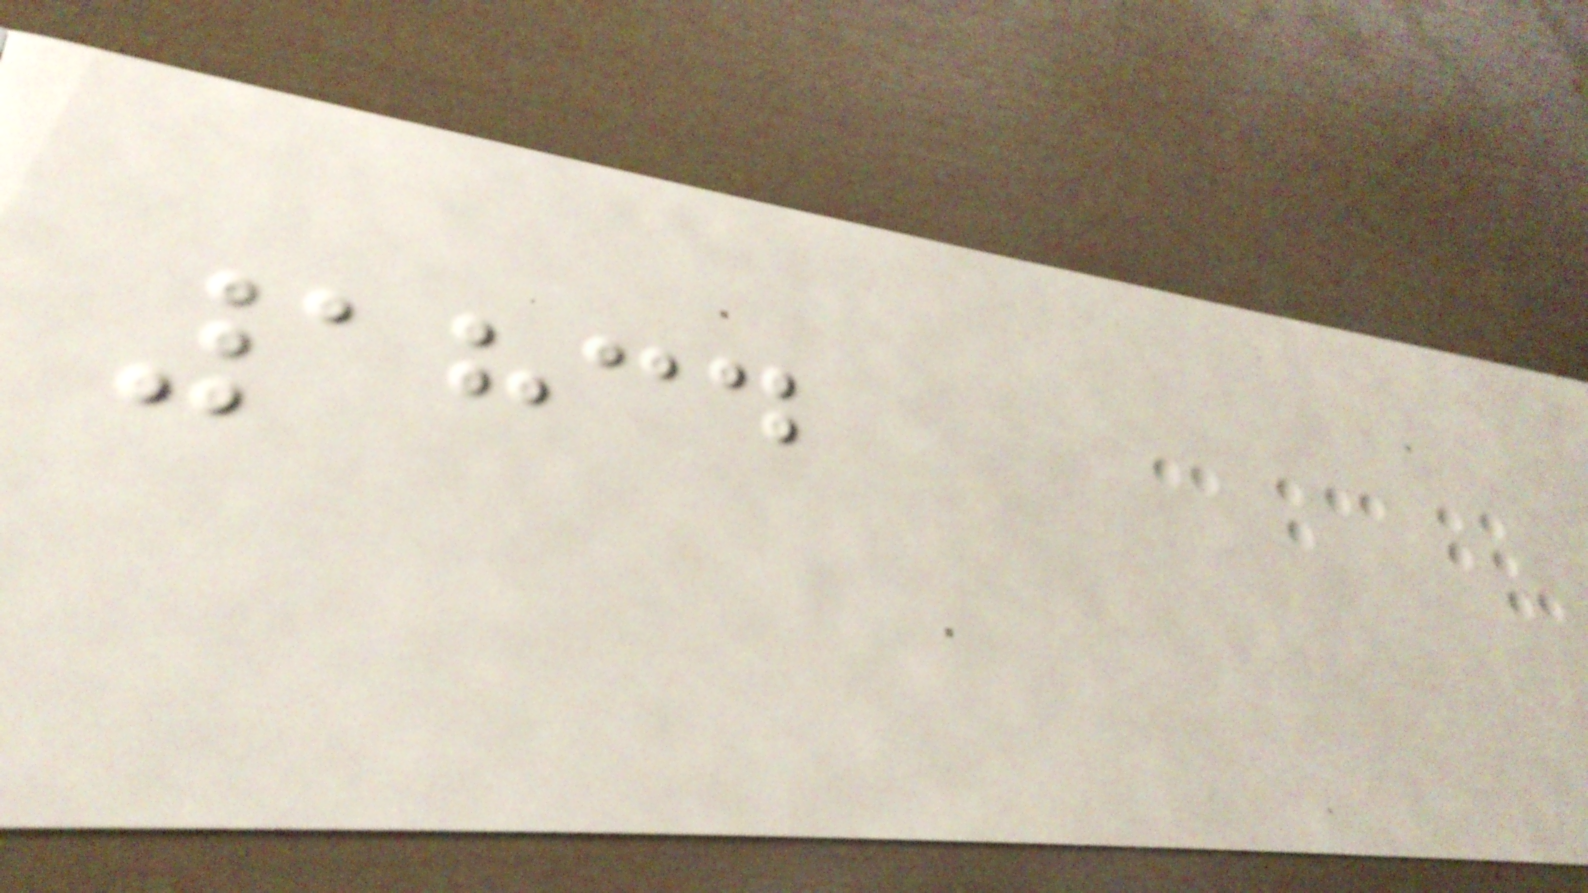1834
